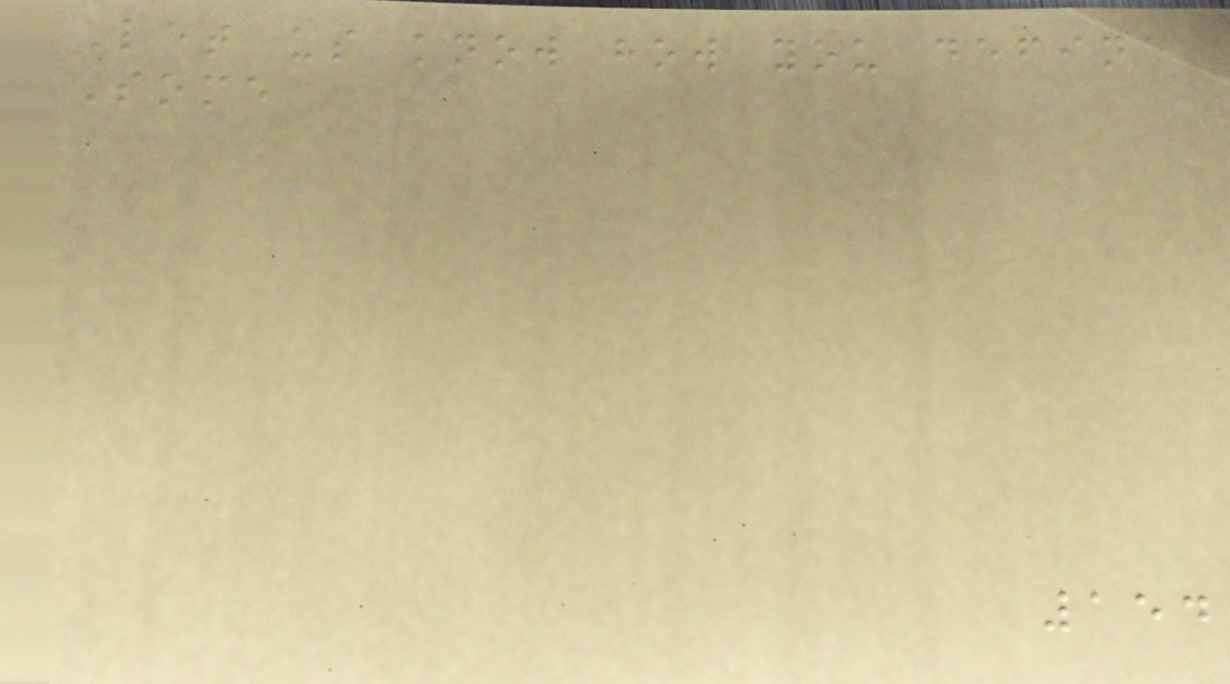Let us know how you define
Some
154
